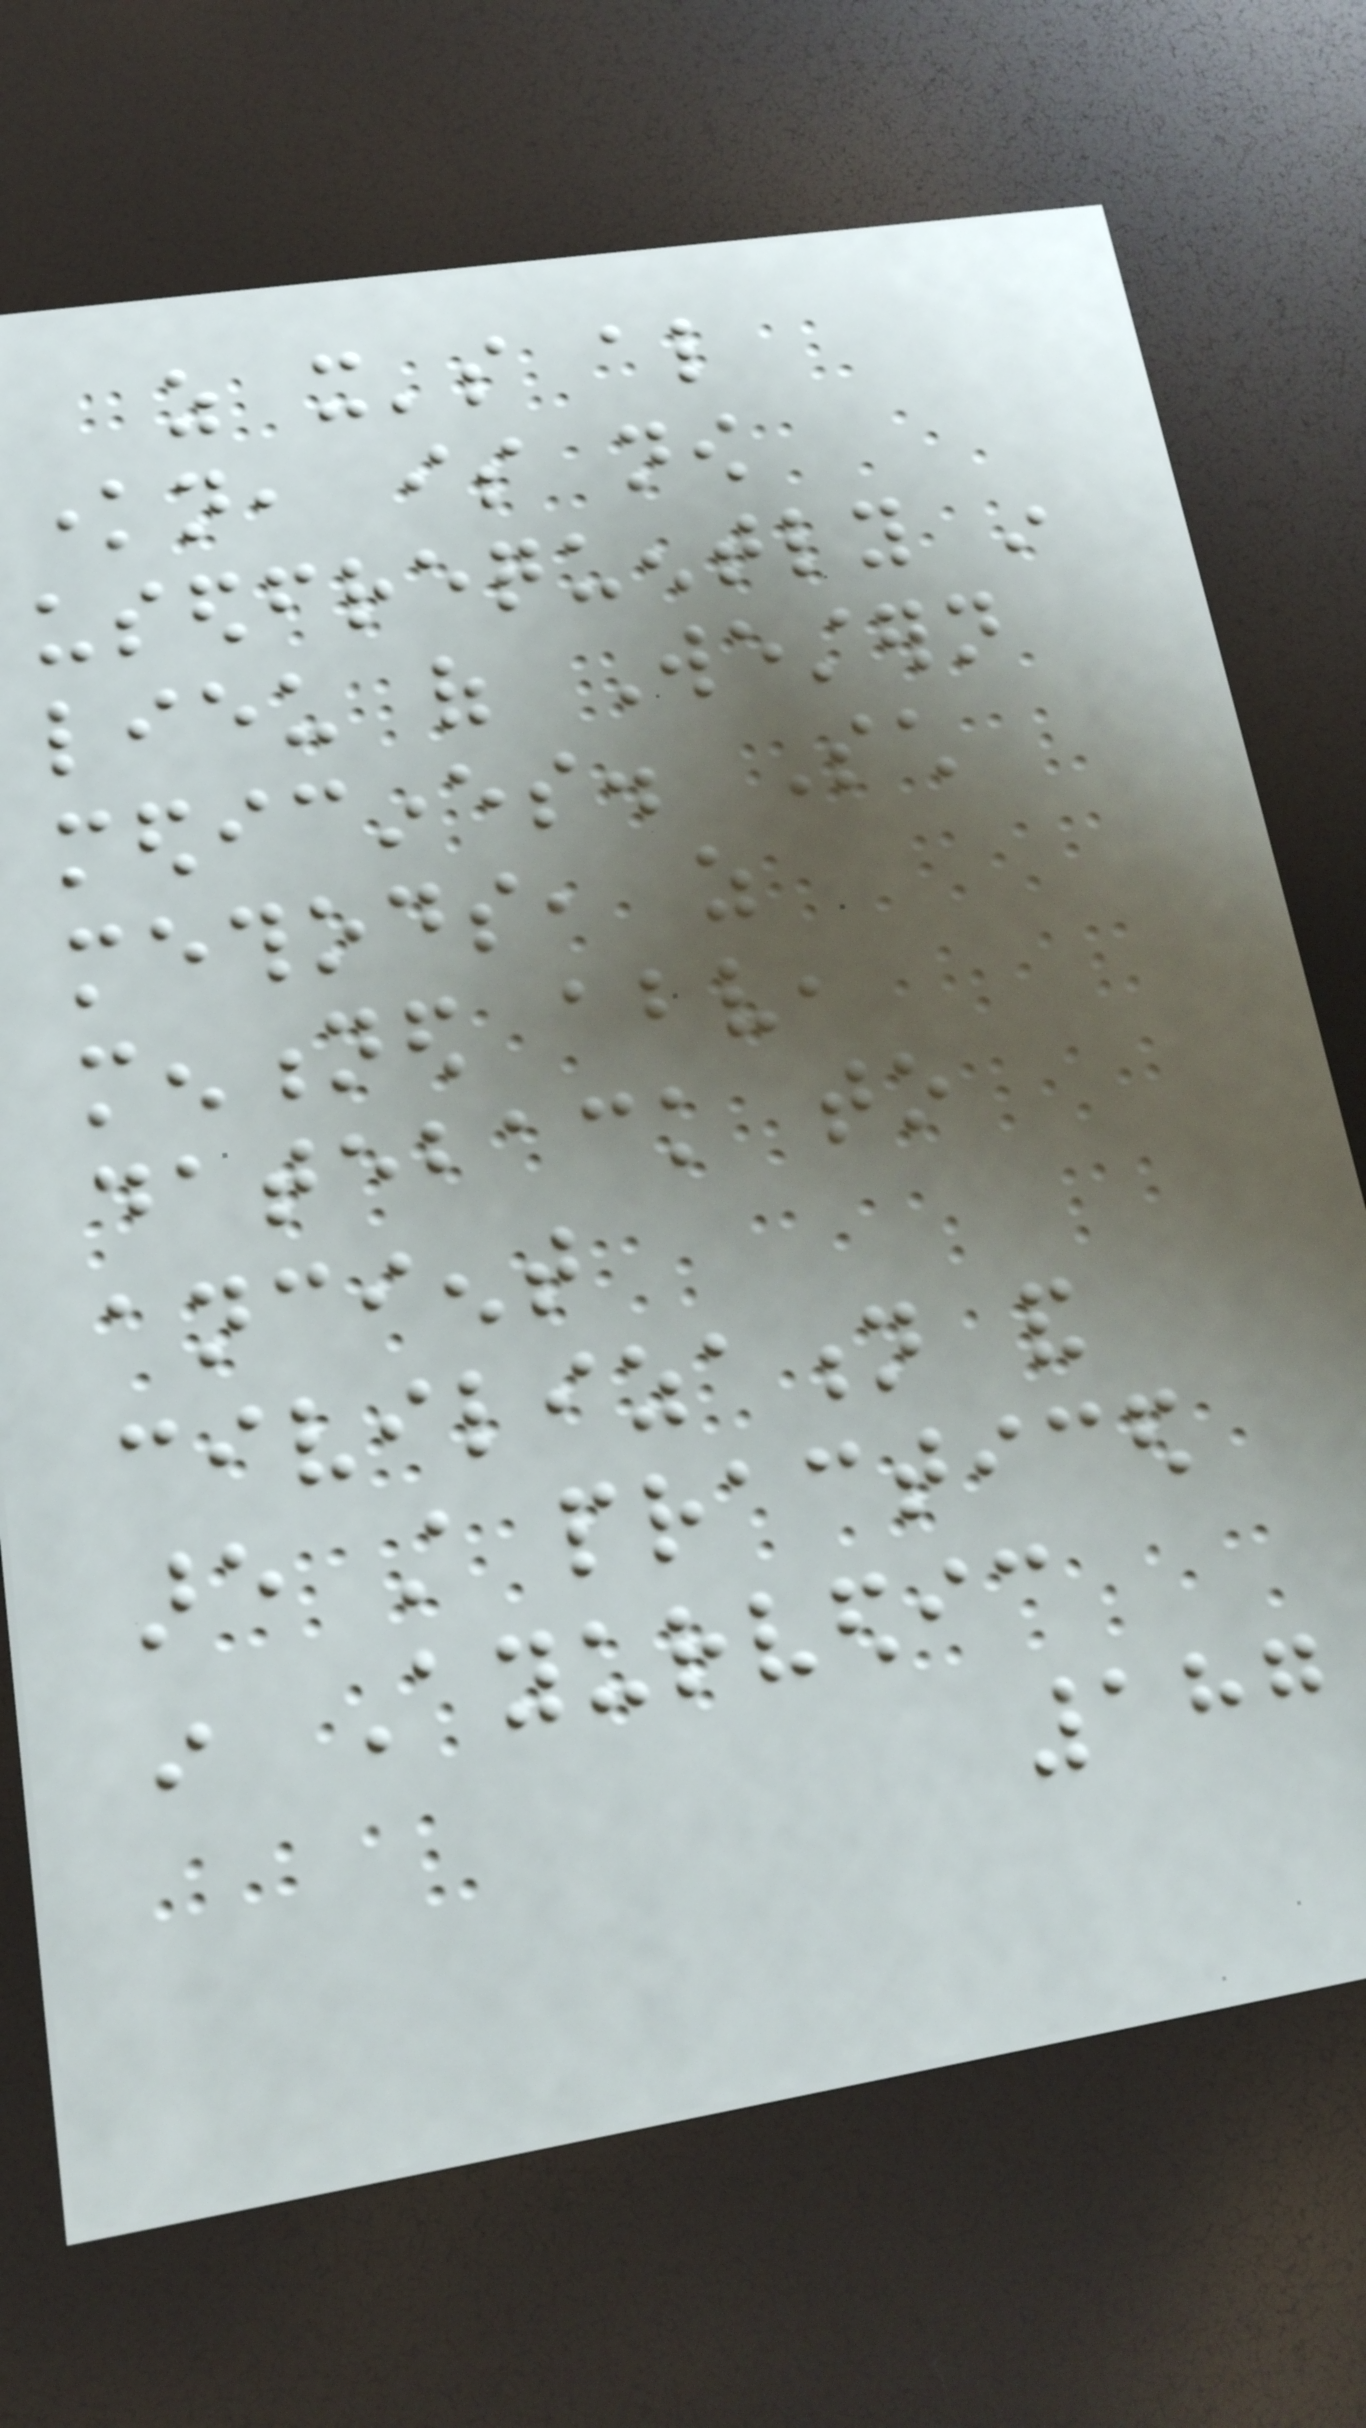as it's also
known, is now
usedfrequently in
lieu of Western
medicines. Such
methods, as
mentioned above,
dateback to
ancient
civilization and
are still practiced
in Ayurvedic
187
